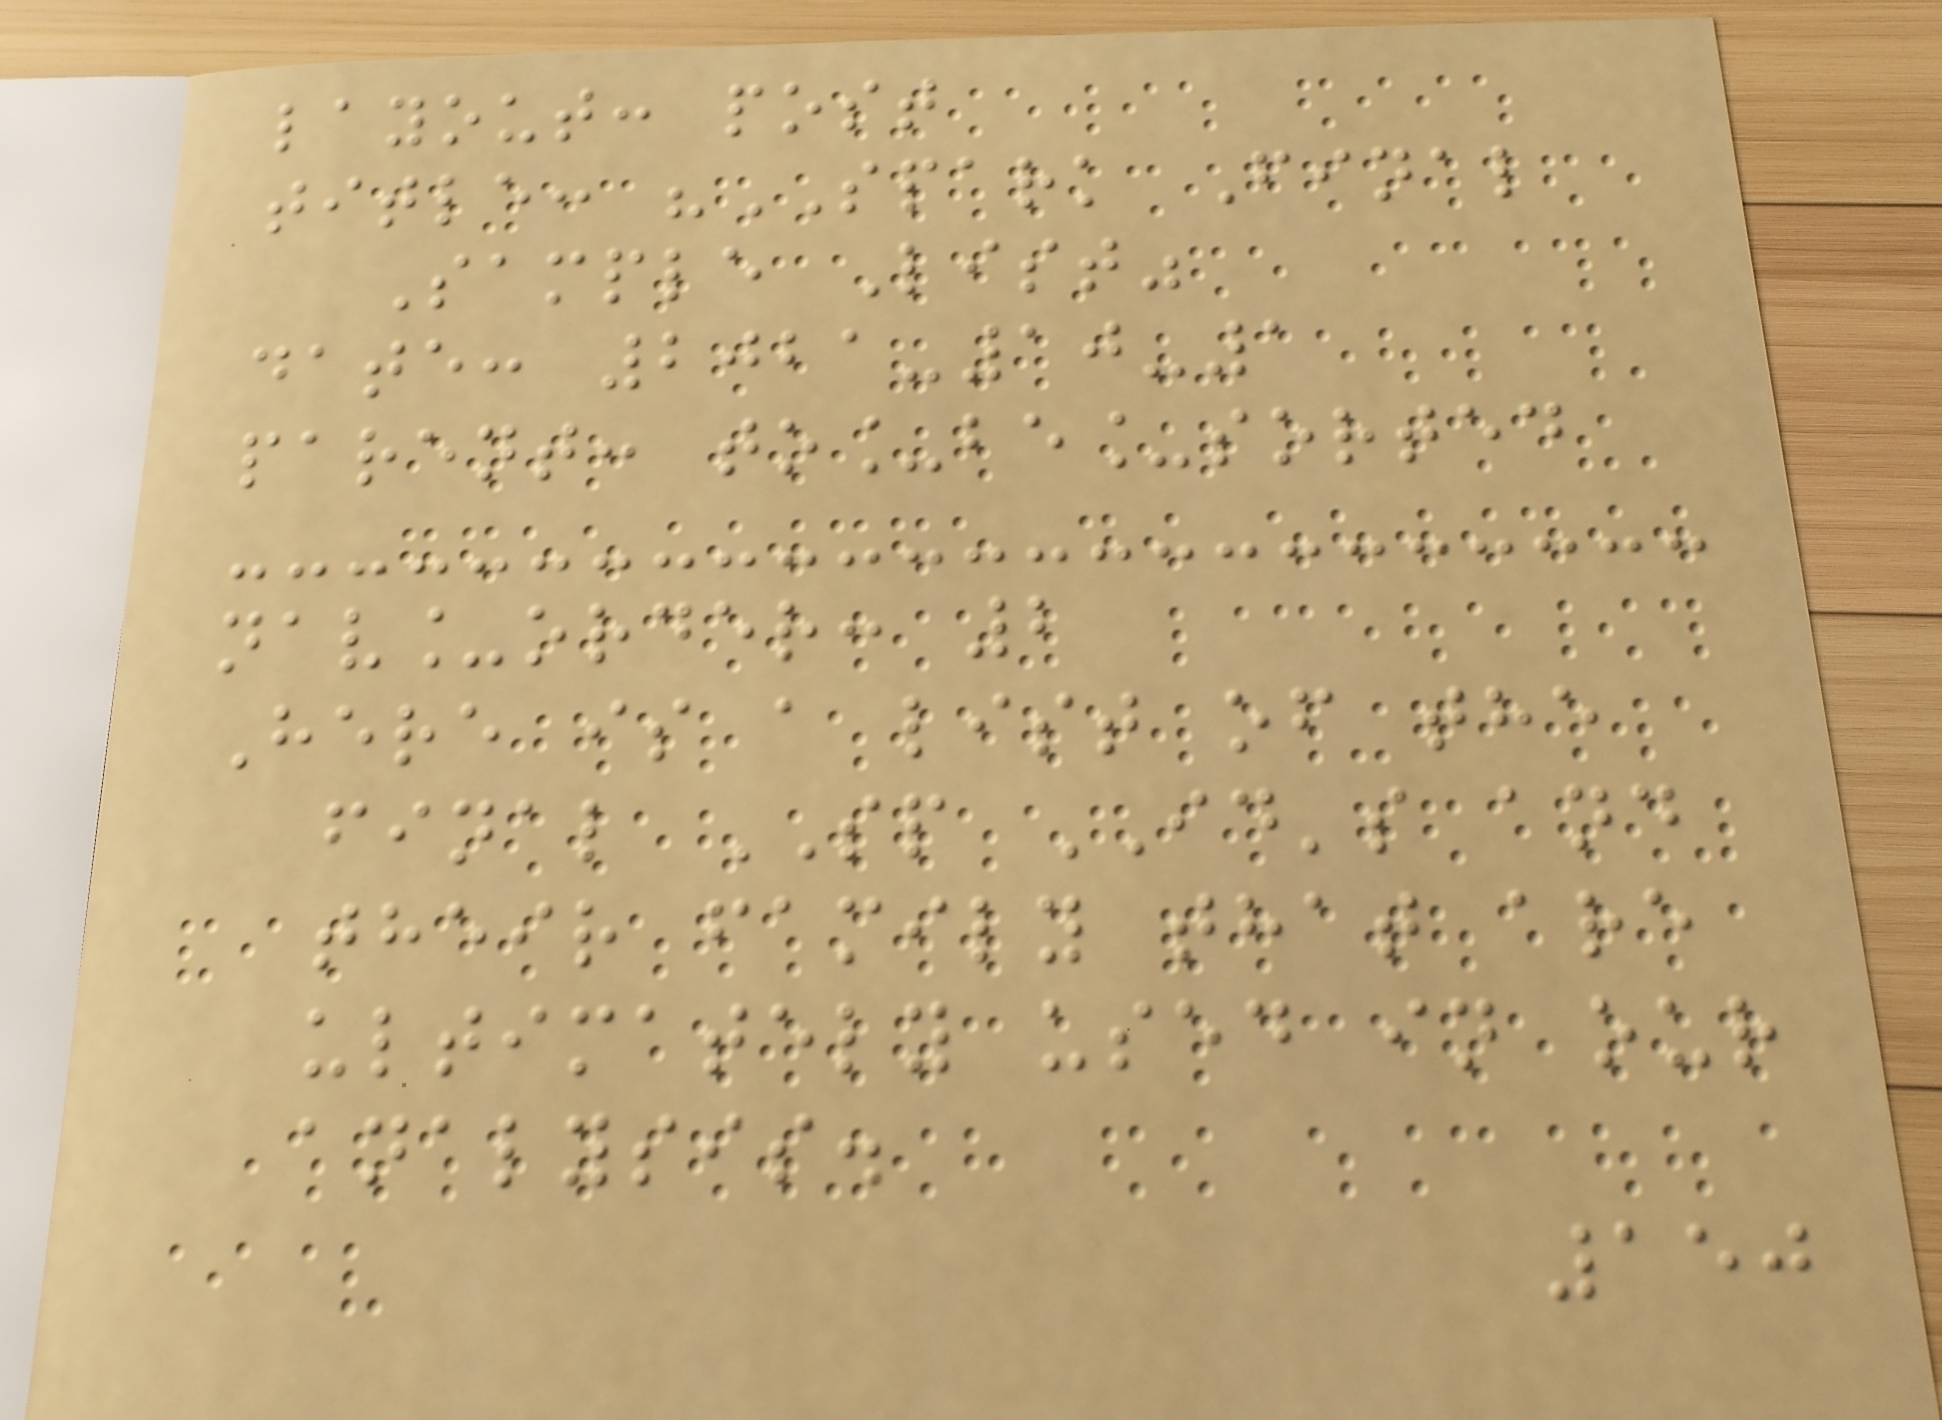layout: post
title: "SPARK Final
Sample List"
date: 2021-10-1
parent: to_be_sorted
nav_order: 2
Here is a list of the
final SP ID's and
their family that are
ultimately used in our
analysis.
150
